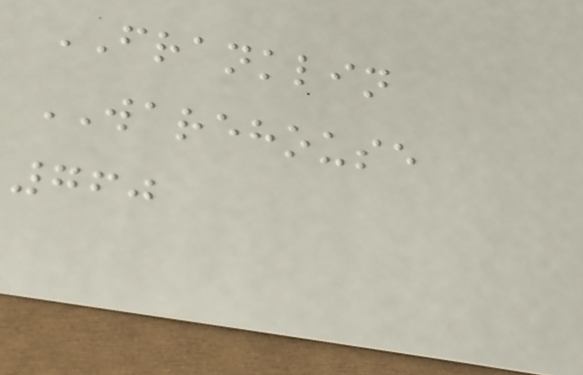FRANKLIN
WAREHOUSE
760
